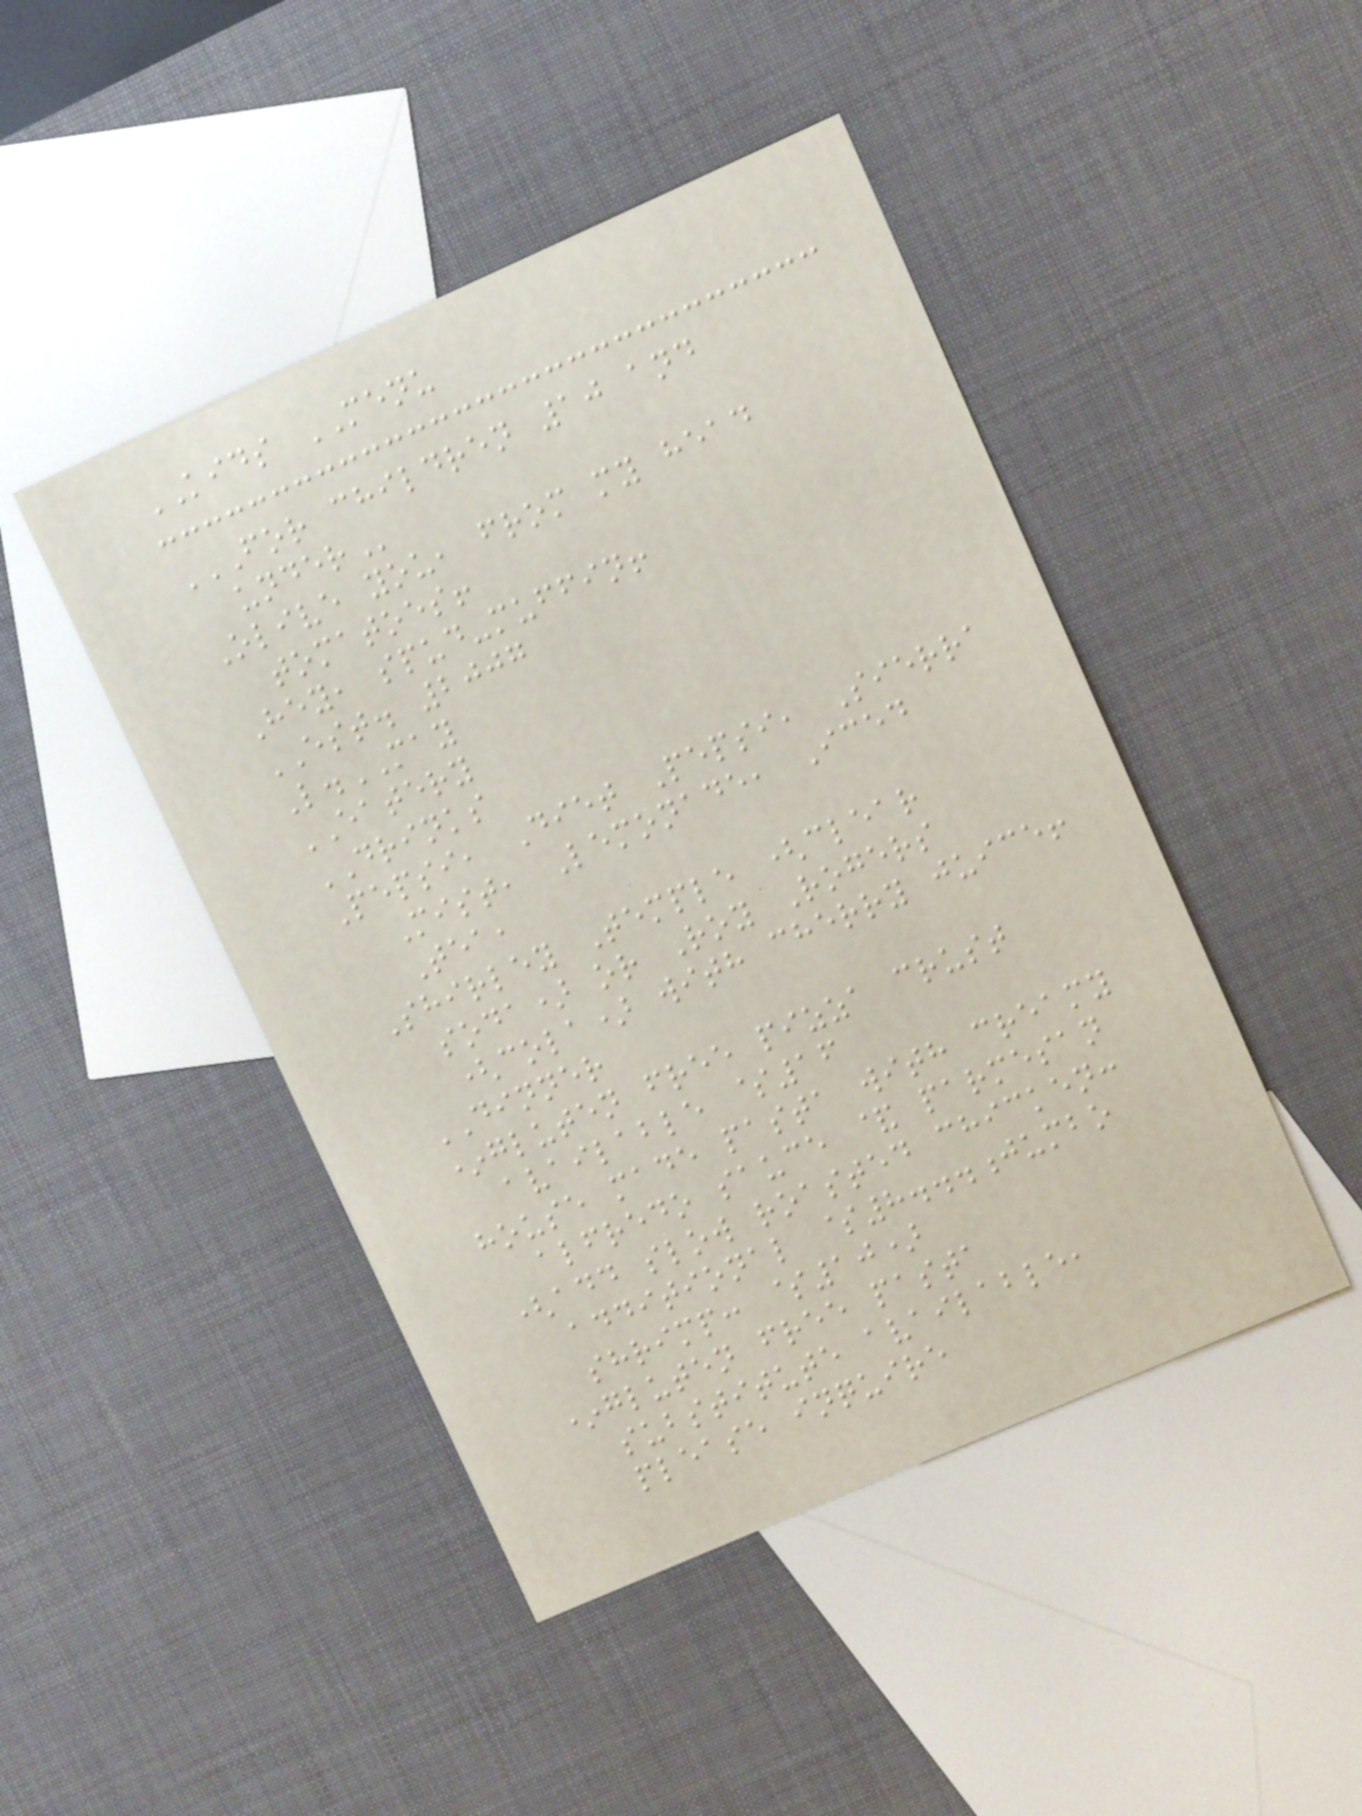KIDS MENU
FOR CHILDREN 10 AND
UNDER
Olive you, from my head
tomatoes!
Hey, spud-muffin!
EST. 2007
L.MAY
EATERY
DRINKS
Pepsi, Diet Pepsi, Sierra
Mist, Lemonade, Iced
Tea,
Shirley Temple (clear
soda) or Roy Rogers
(cola) with cherry juice!
DINNER
*gluten free pizza crust
available $16
house made pasta with creamy
alfredo sauce & parmesan
(add slow roasted chicken:
additional $8...jumbo
shrimp: $10)
*gluten free pasta
substitute available,
please inquire
